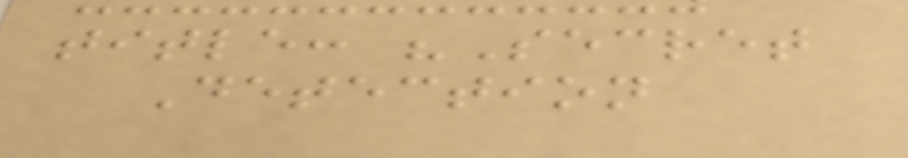title: "Secret
Detection
